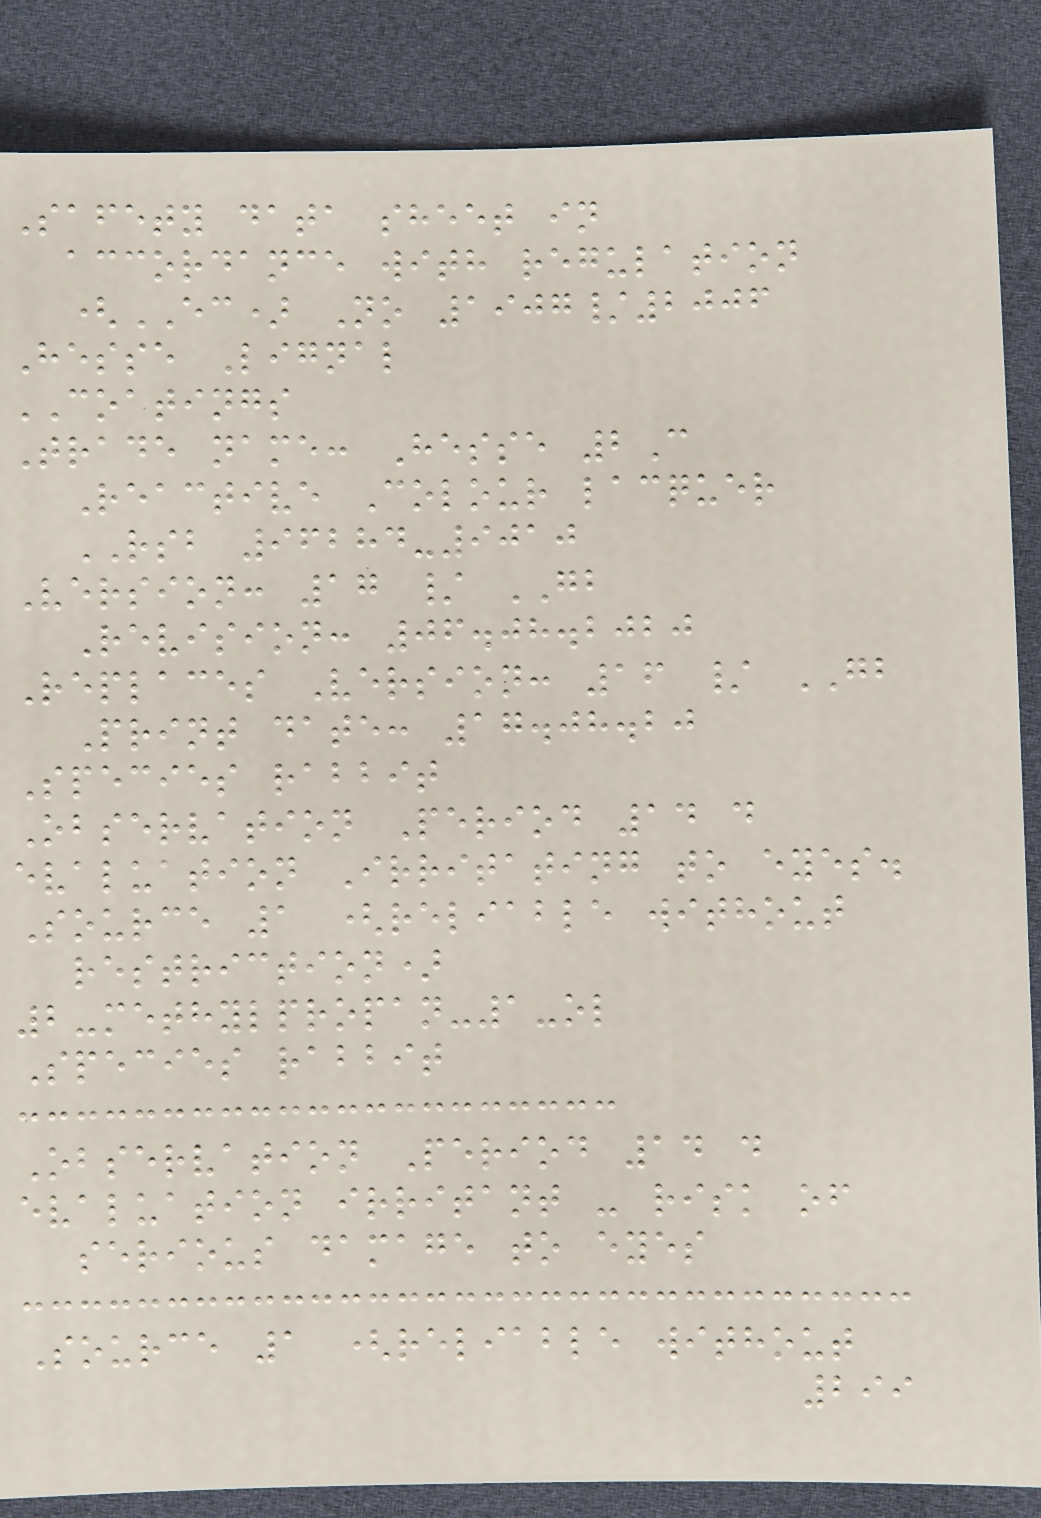Safety data sheet in
accordance with regulation
(EC) No 1907/2006
Hesse Lignal
COATINGS
Trade name: Hesse 2C
Reactive Colour lacquer
RSB 96284-9010
Version: 17 / GB
Revision: 06.08.2020
Replaces Version: 16 / GB
Print date: 17.08.20
Species rabbit
Observation Period 14 d
evaluation Irritating to eyes.
Source 1 (reliable without
restriction)
2-methylpropan-1-ol
Species rabbit
Observation Period 14 d
evaluation irritant - risk of
serious damage to eyes
Source 1 (reliable without
299
